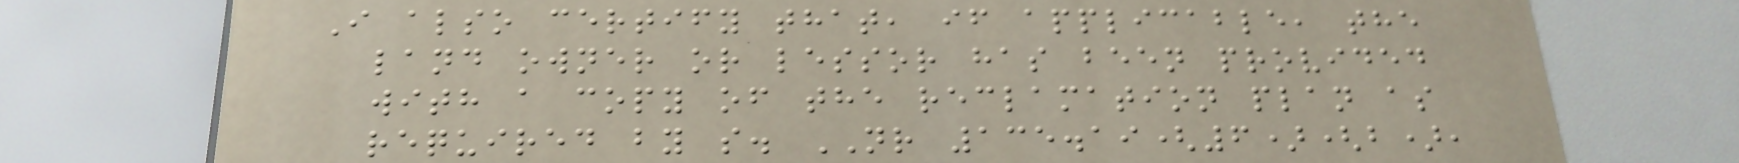I also certify that, if applicable, the
land owner or lessor has been provided
with a copy of the reclamation plan as
required by s. NR 135.19(6)(b),
